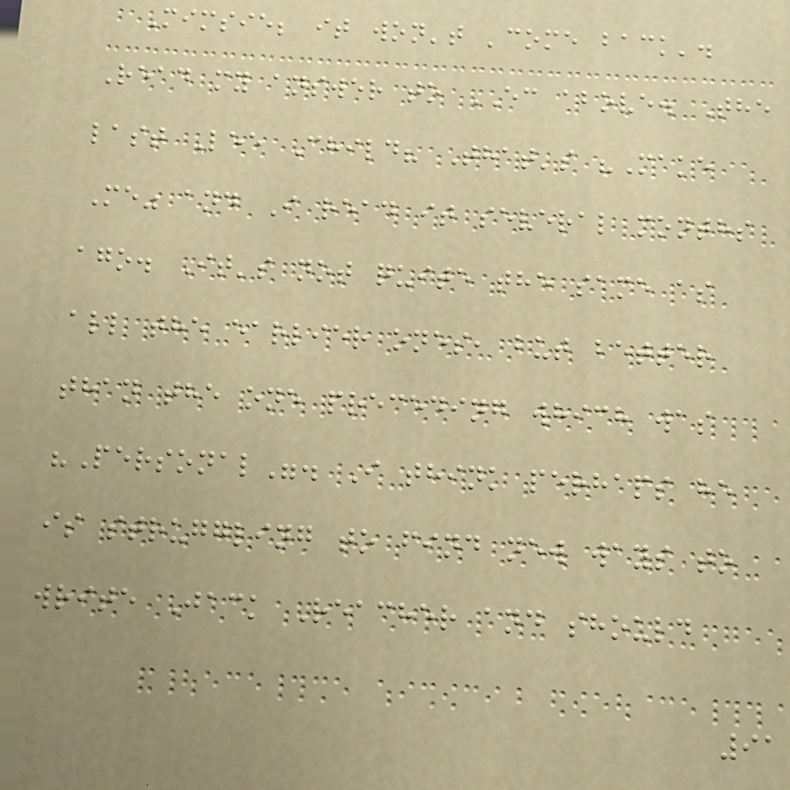Mimsie; it won't 'come back'.
Read my answer to EC above. The
last Lee Child? That's "Make
Me" and I read it several months
ago. It's not quite the same as
all the earlier ones, but better
than the one preceding which was
"Personal". I think perhaps he
is struggling to find new ways to
write Jack Reacher and should
91
